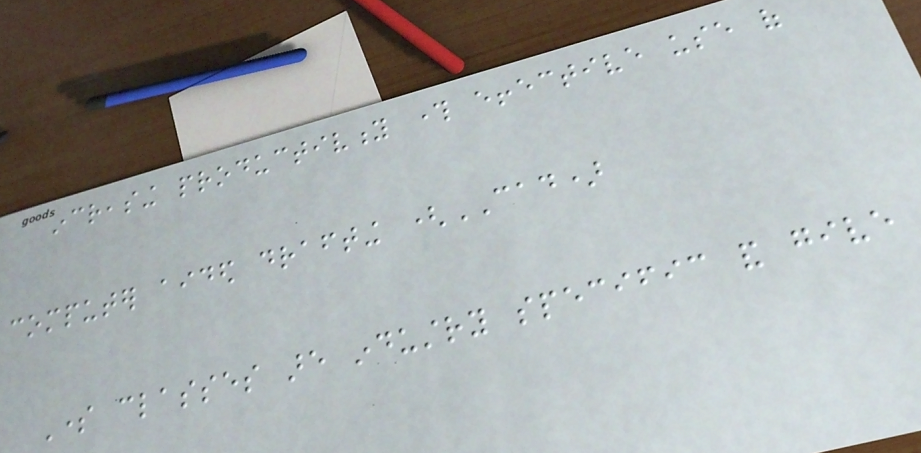increasing productivity through effective use of
computer aided drafting (CAD)
Some classes are industry specific and give
